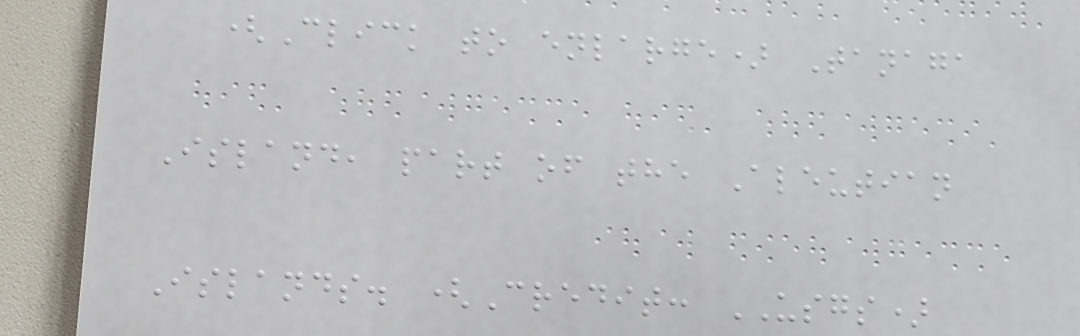(Click to enlarge) Tanaga
Island, part of the Aleutian
Islands. (Credit: USGS)
